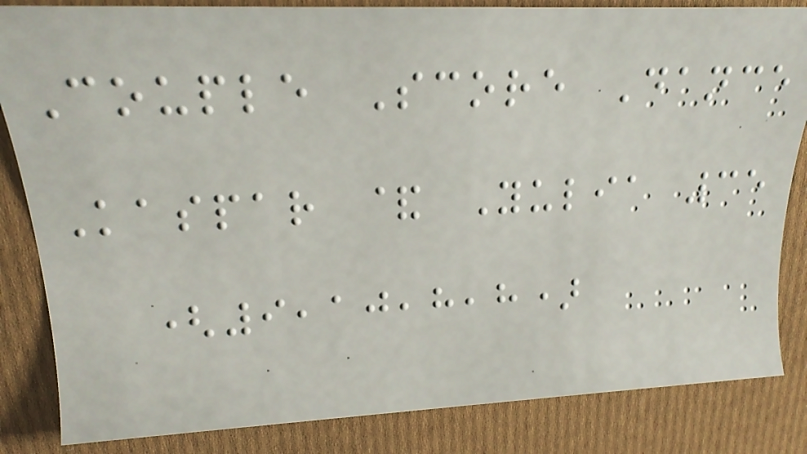Couple Score Dance
Kaspar & Yulia 35
(9,10,8,8)
